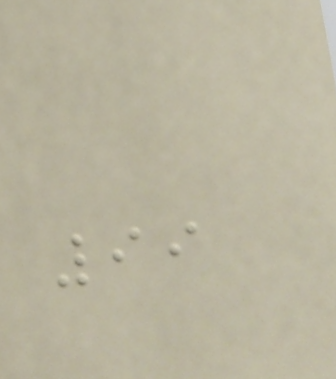99
